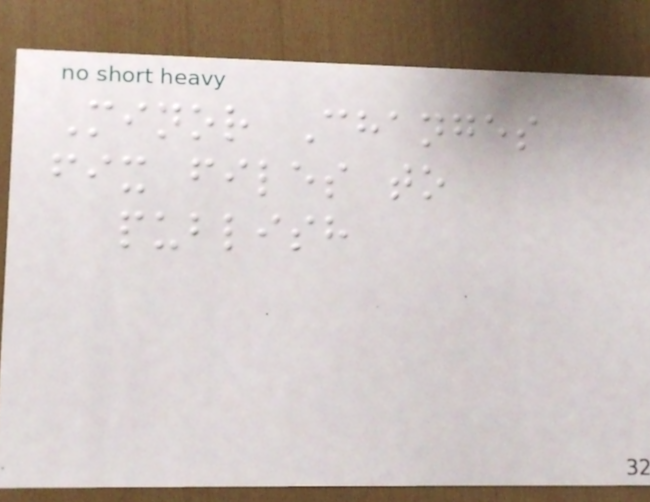Minor Changes
fix files to
publish
